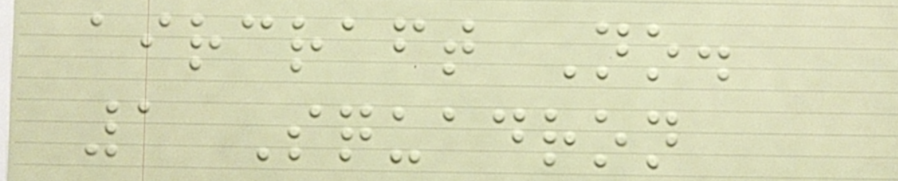aircraft No.
1 Squadron
